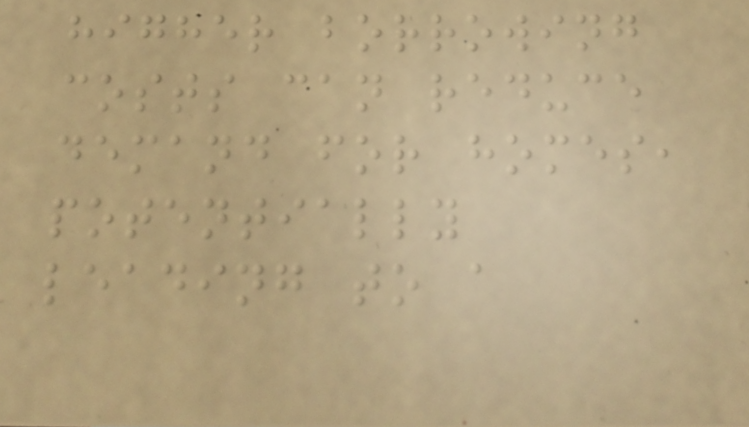higher borrowing
costs can reduce
demand for homes,
potentially
leading to a
